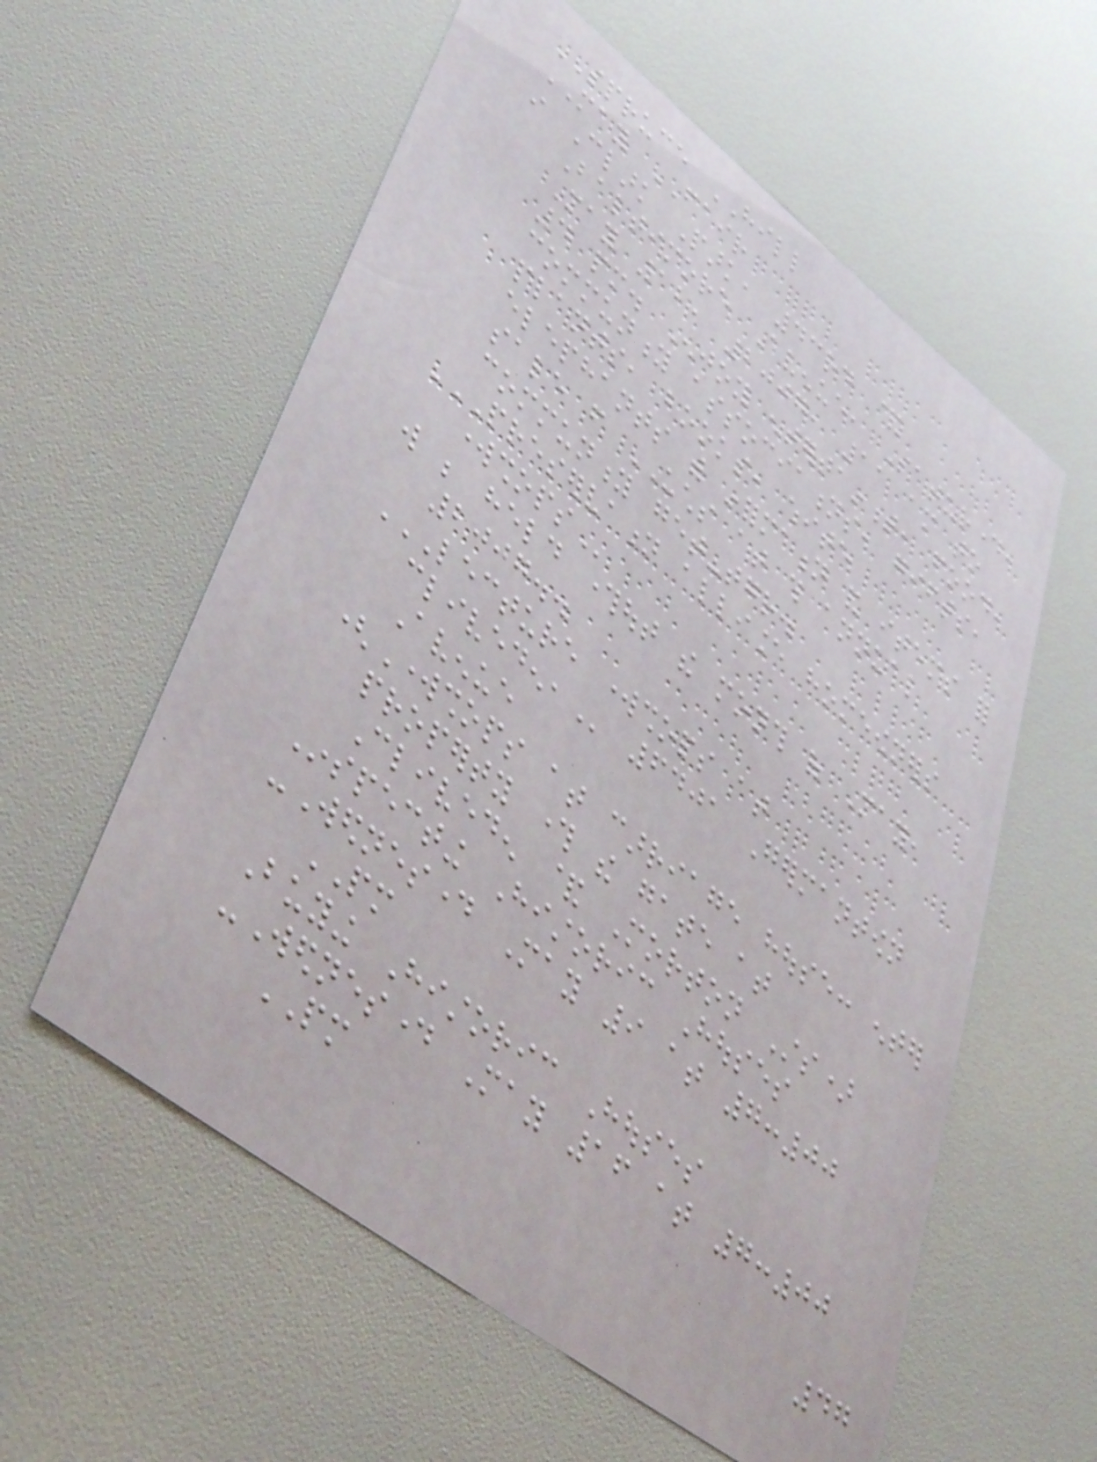SPRUCE HILL
MAY FAIR
in Clark Park, 43rd &
Baltimore Avenue, Saturday,
May 12, 2007, 11 am to
4 pm. Enjoy entertainment, food,
community associations, gifts,
plants, books, white
elephants with information and items for
sale from UCHS at this annual
community get-together.
PRESERVATION ALLIANCE HOMEOWNERS
WORKSHOPS
will be held throughout the month of May,
2007..
LECTURE WORKSHOPS AT
CLIVEDEN, 6401 Germantown
Avenue
(Workshops at carriage house: enter
property through the gate at
Cliveden & Morton Sts)
Inspecting Historic Houses
-Wednesday May 9 at 7:00
PM
Buying Historic Houses
-Wednesday May 16 at 7:00
PM
47
